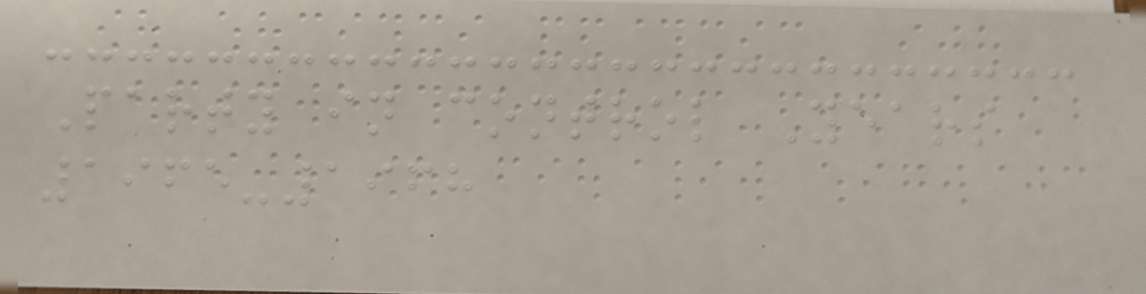Party in control Years
1965-1968
